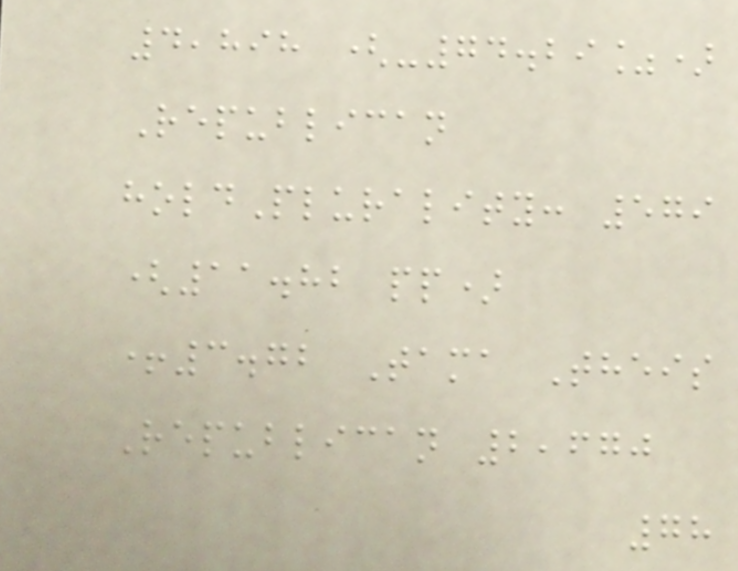4,898 (-74.29%)
Republican
holdPlurality: 579
(11.82 pp)
+3.72 Tama Theis
Republican 2,670
78
